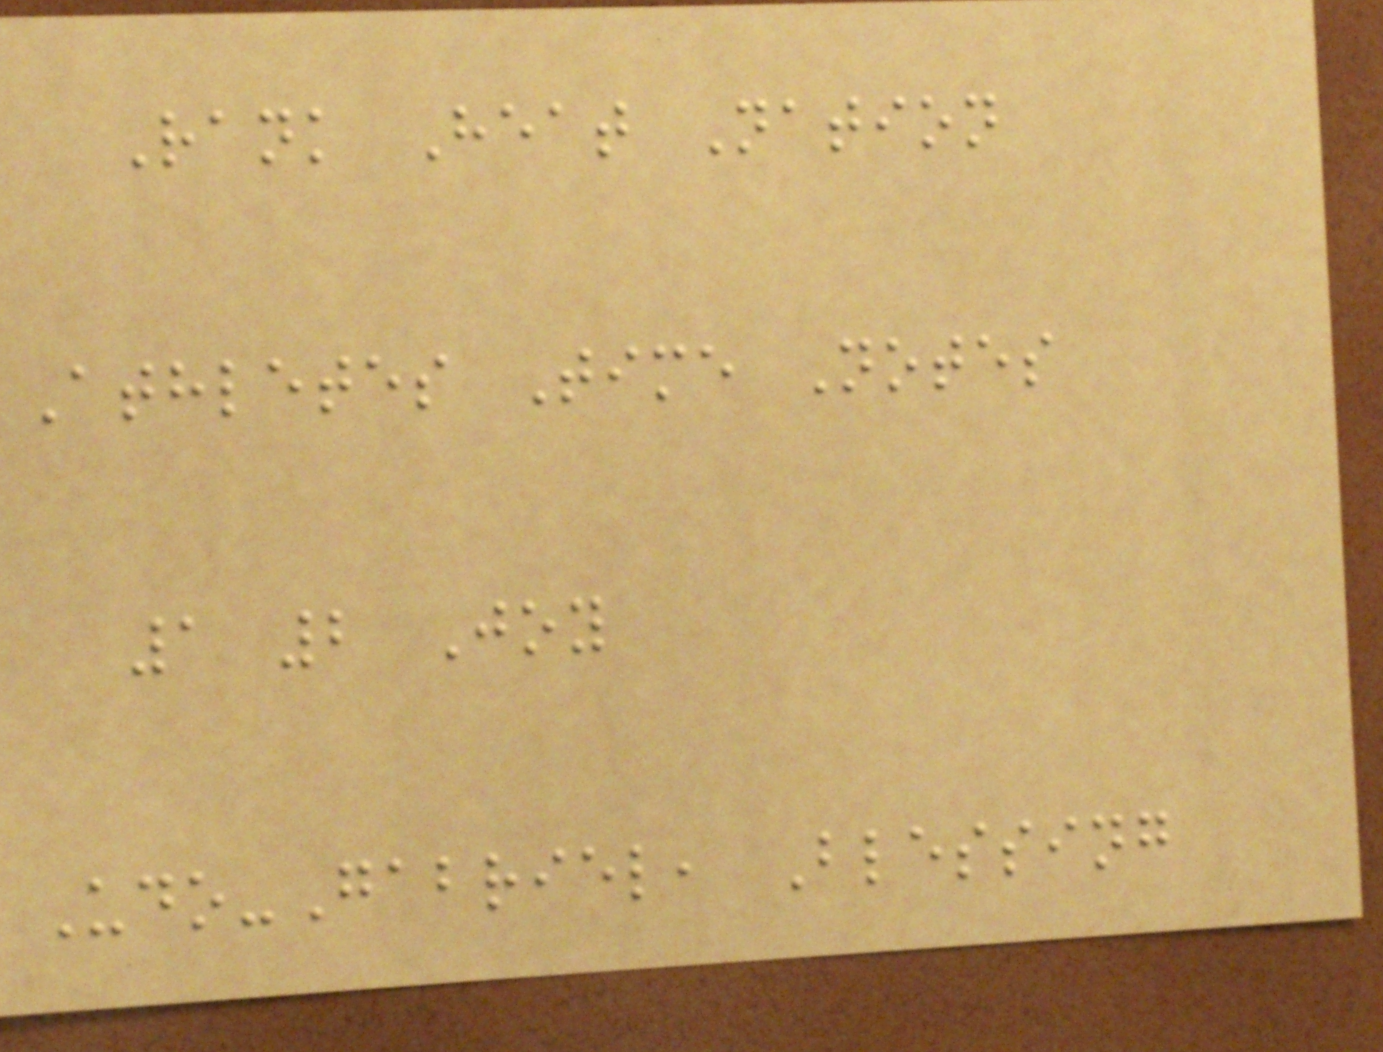Rank Heat Nation
Athletes Time Notes
1 2 Joy
Udo-Gabriel, Blessing
